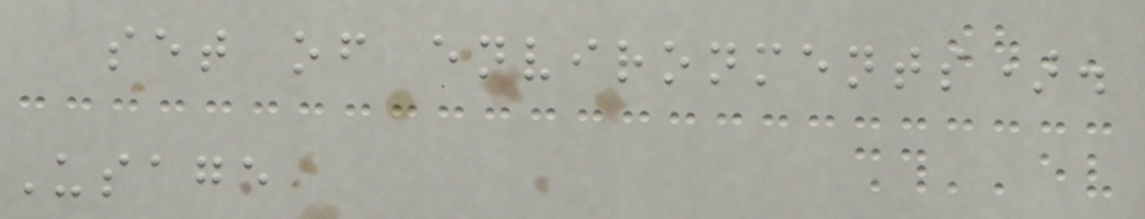set of environments).
Usage
